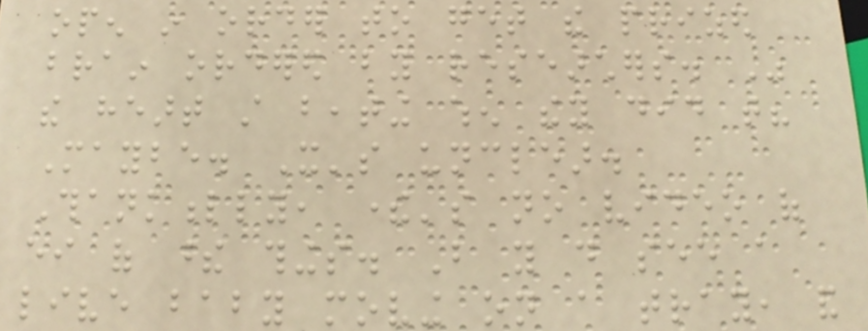open in order to get the prized
brain ordered by researchers. Was
the heart still beating when they did that?
Maybe. It's unclear.
Thankfully, there's no video of
either of these things. But you do see a
live baby moving on a tray, and
